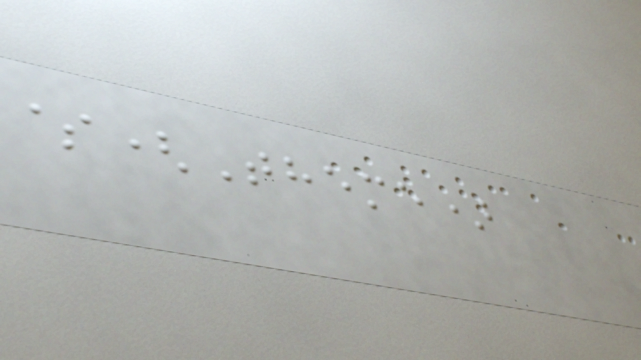$(Theme)
